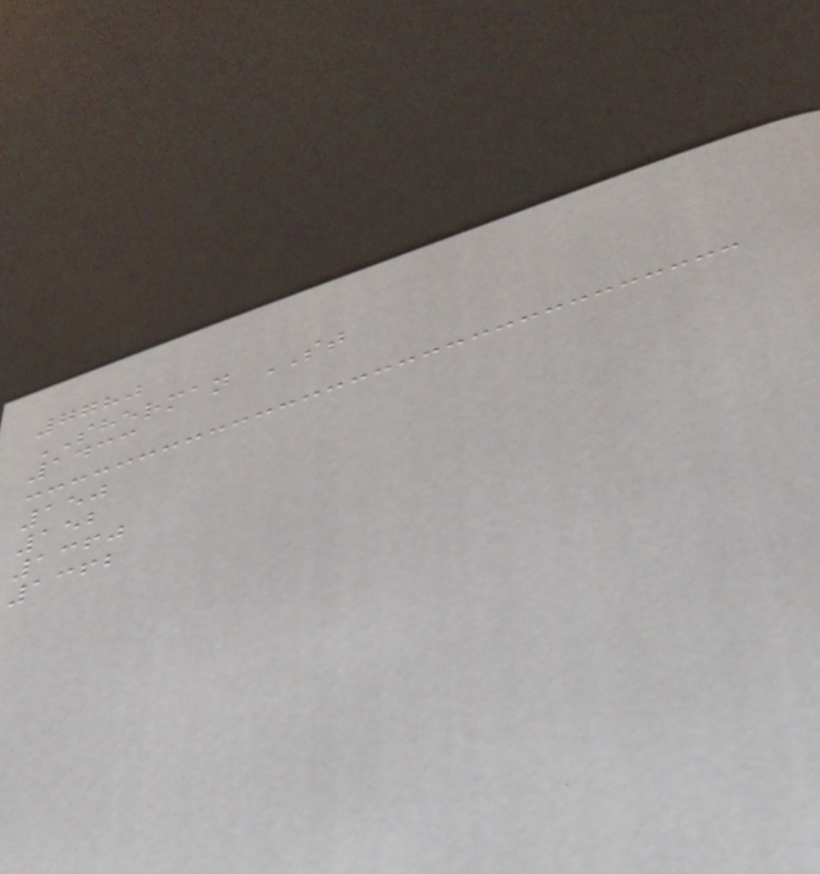7780
SHERMAN ST
1433
150
152
1360
1362
